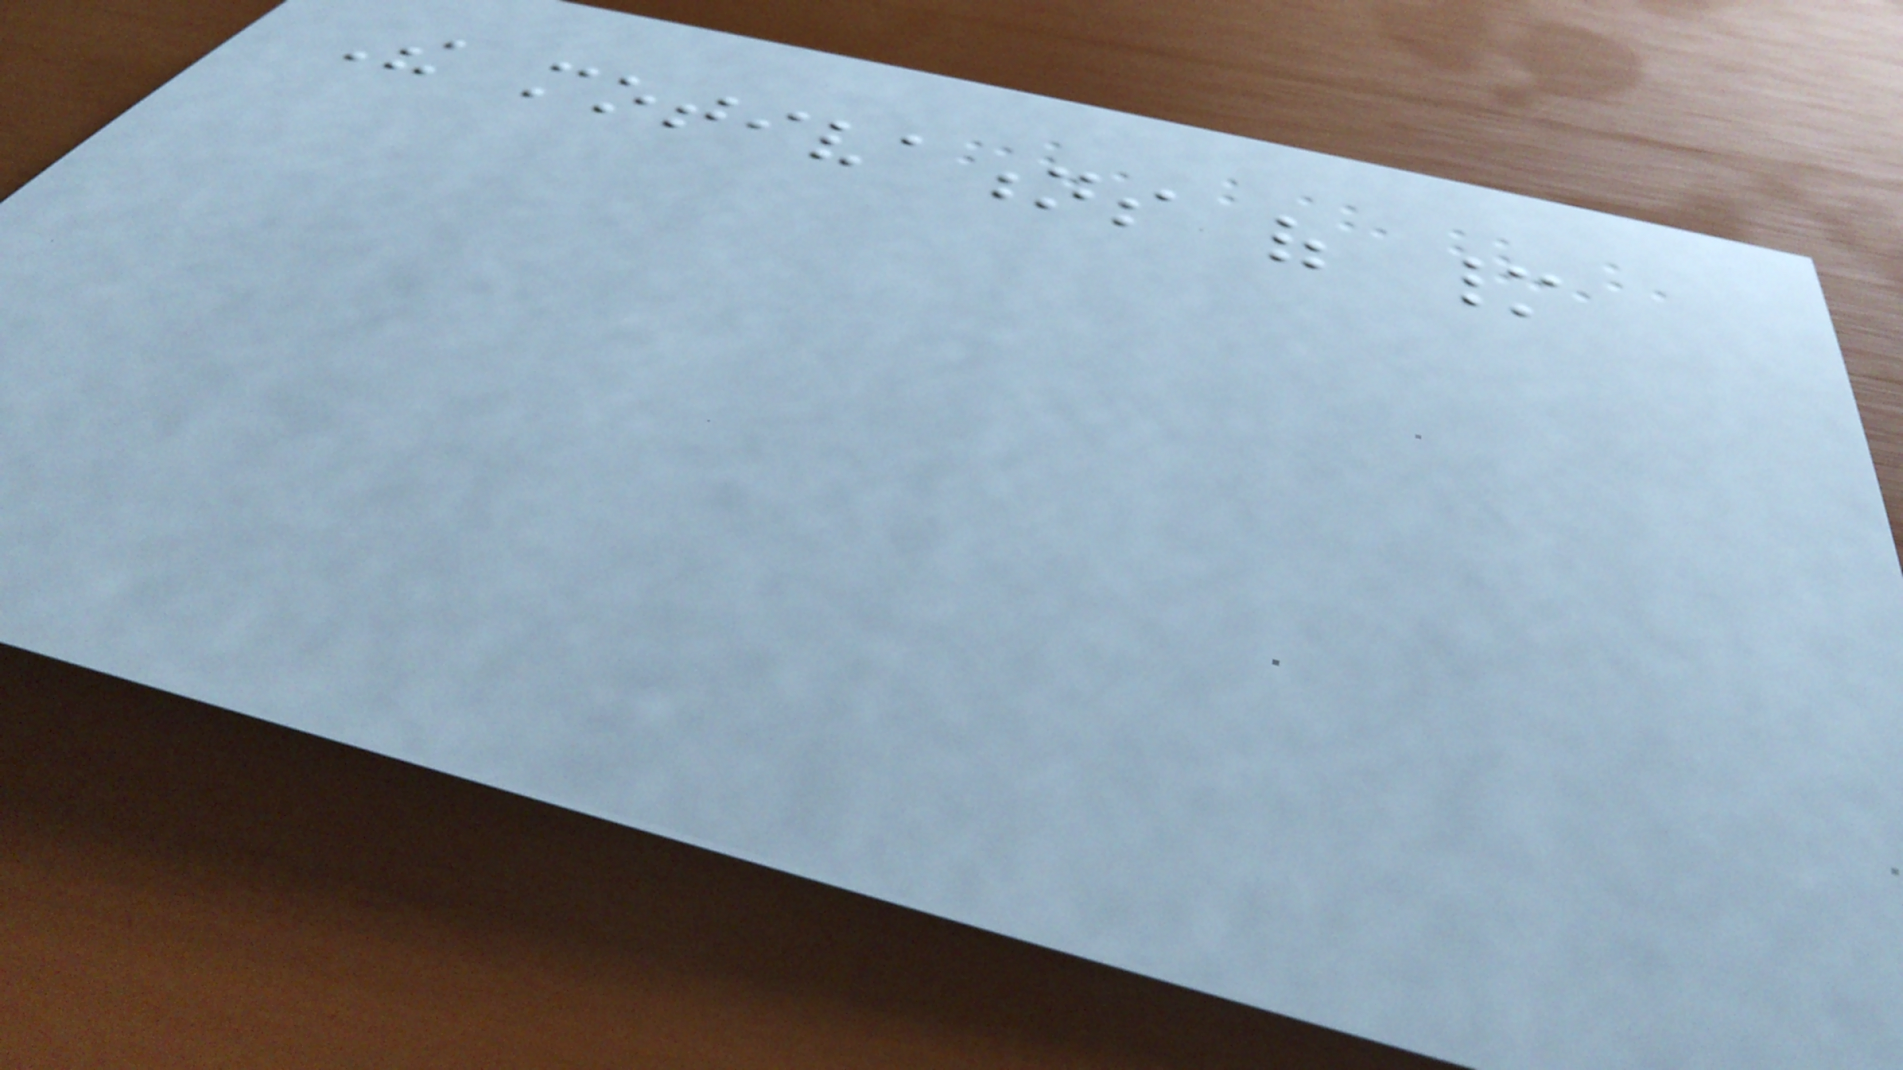The motivations of many
